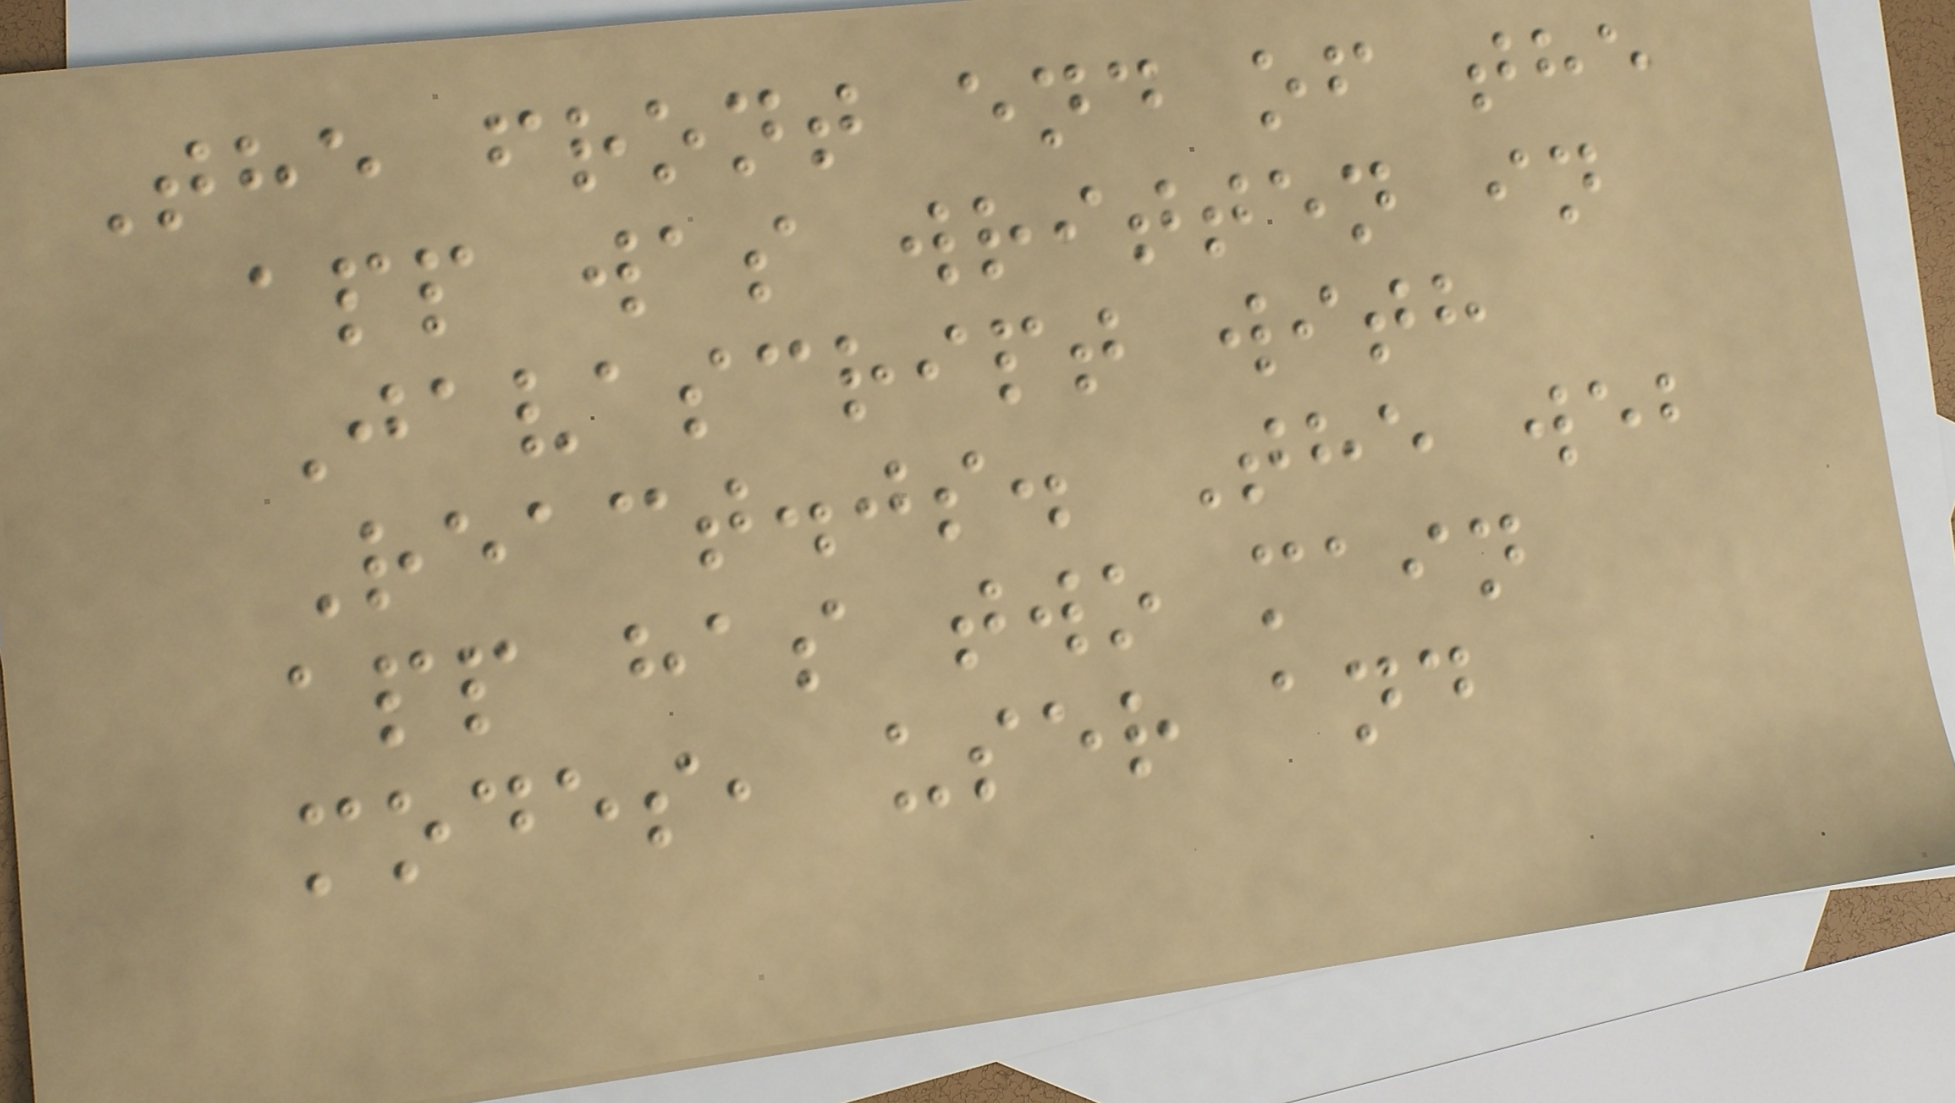The front end of the
app was written in
Javascript with
React.js. The web
app has two main
modes, user and
